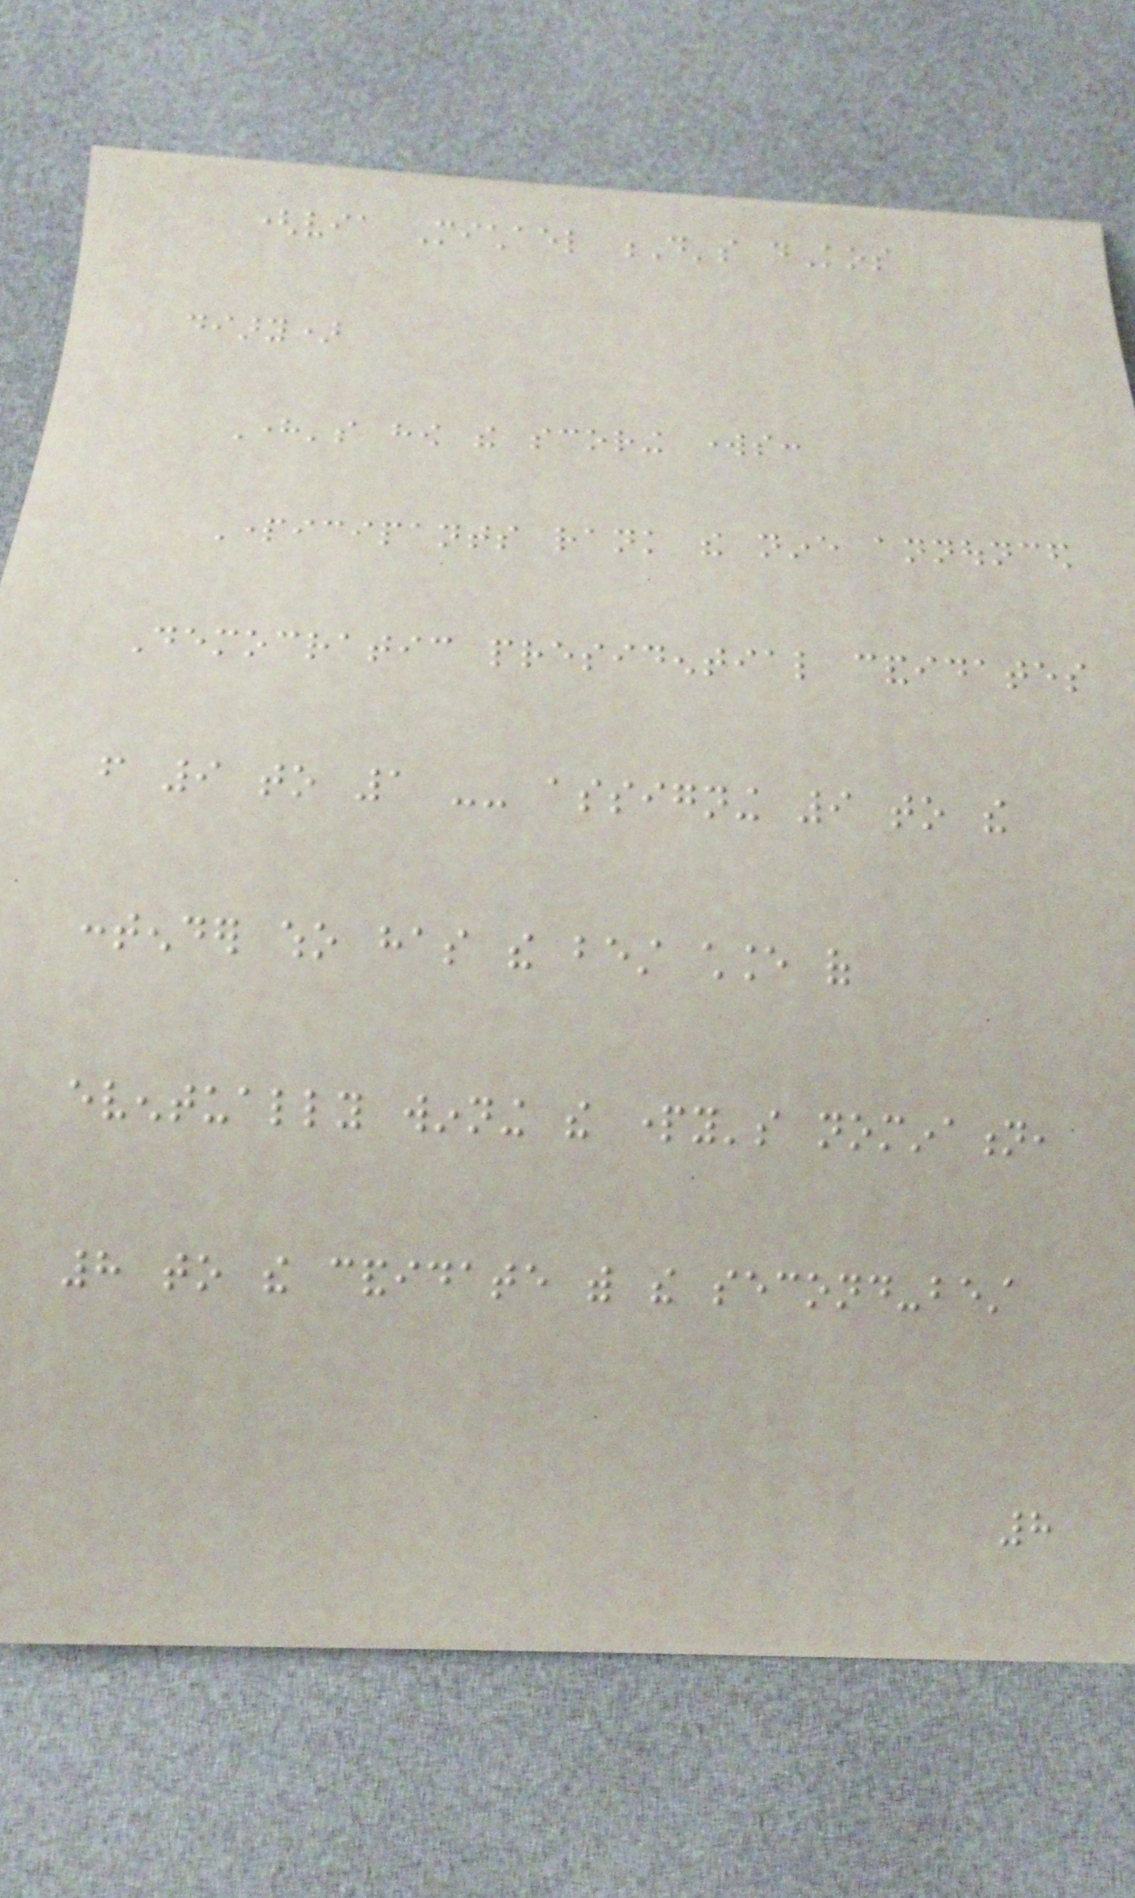(via Michael D's dKos
diary)
Here's how the scoring works:
Participants rank the nine announced
Democratic presidential candidates
from 9 to 1 -- assigning 9 to the
contender who has the best chance of
eventually winning the party's nomination,
8 to the candidate with the second-best
8
